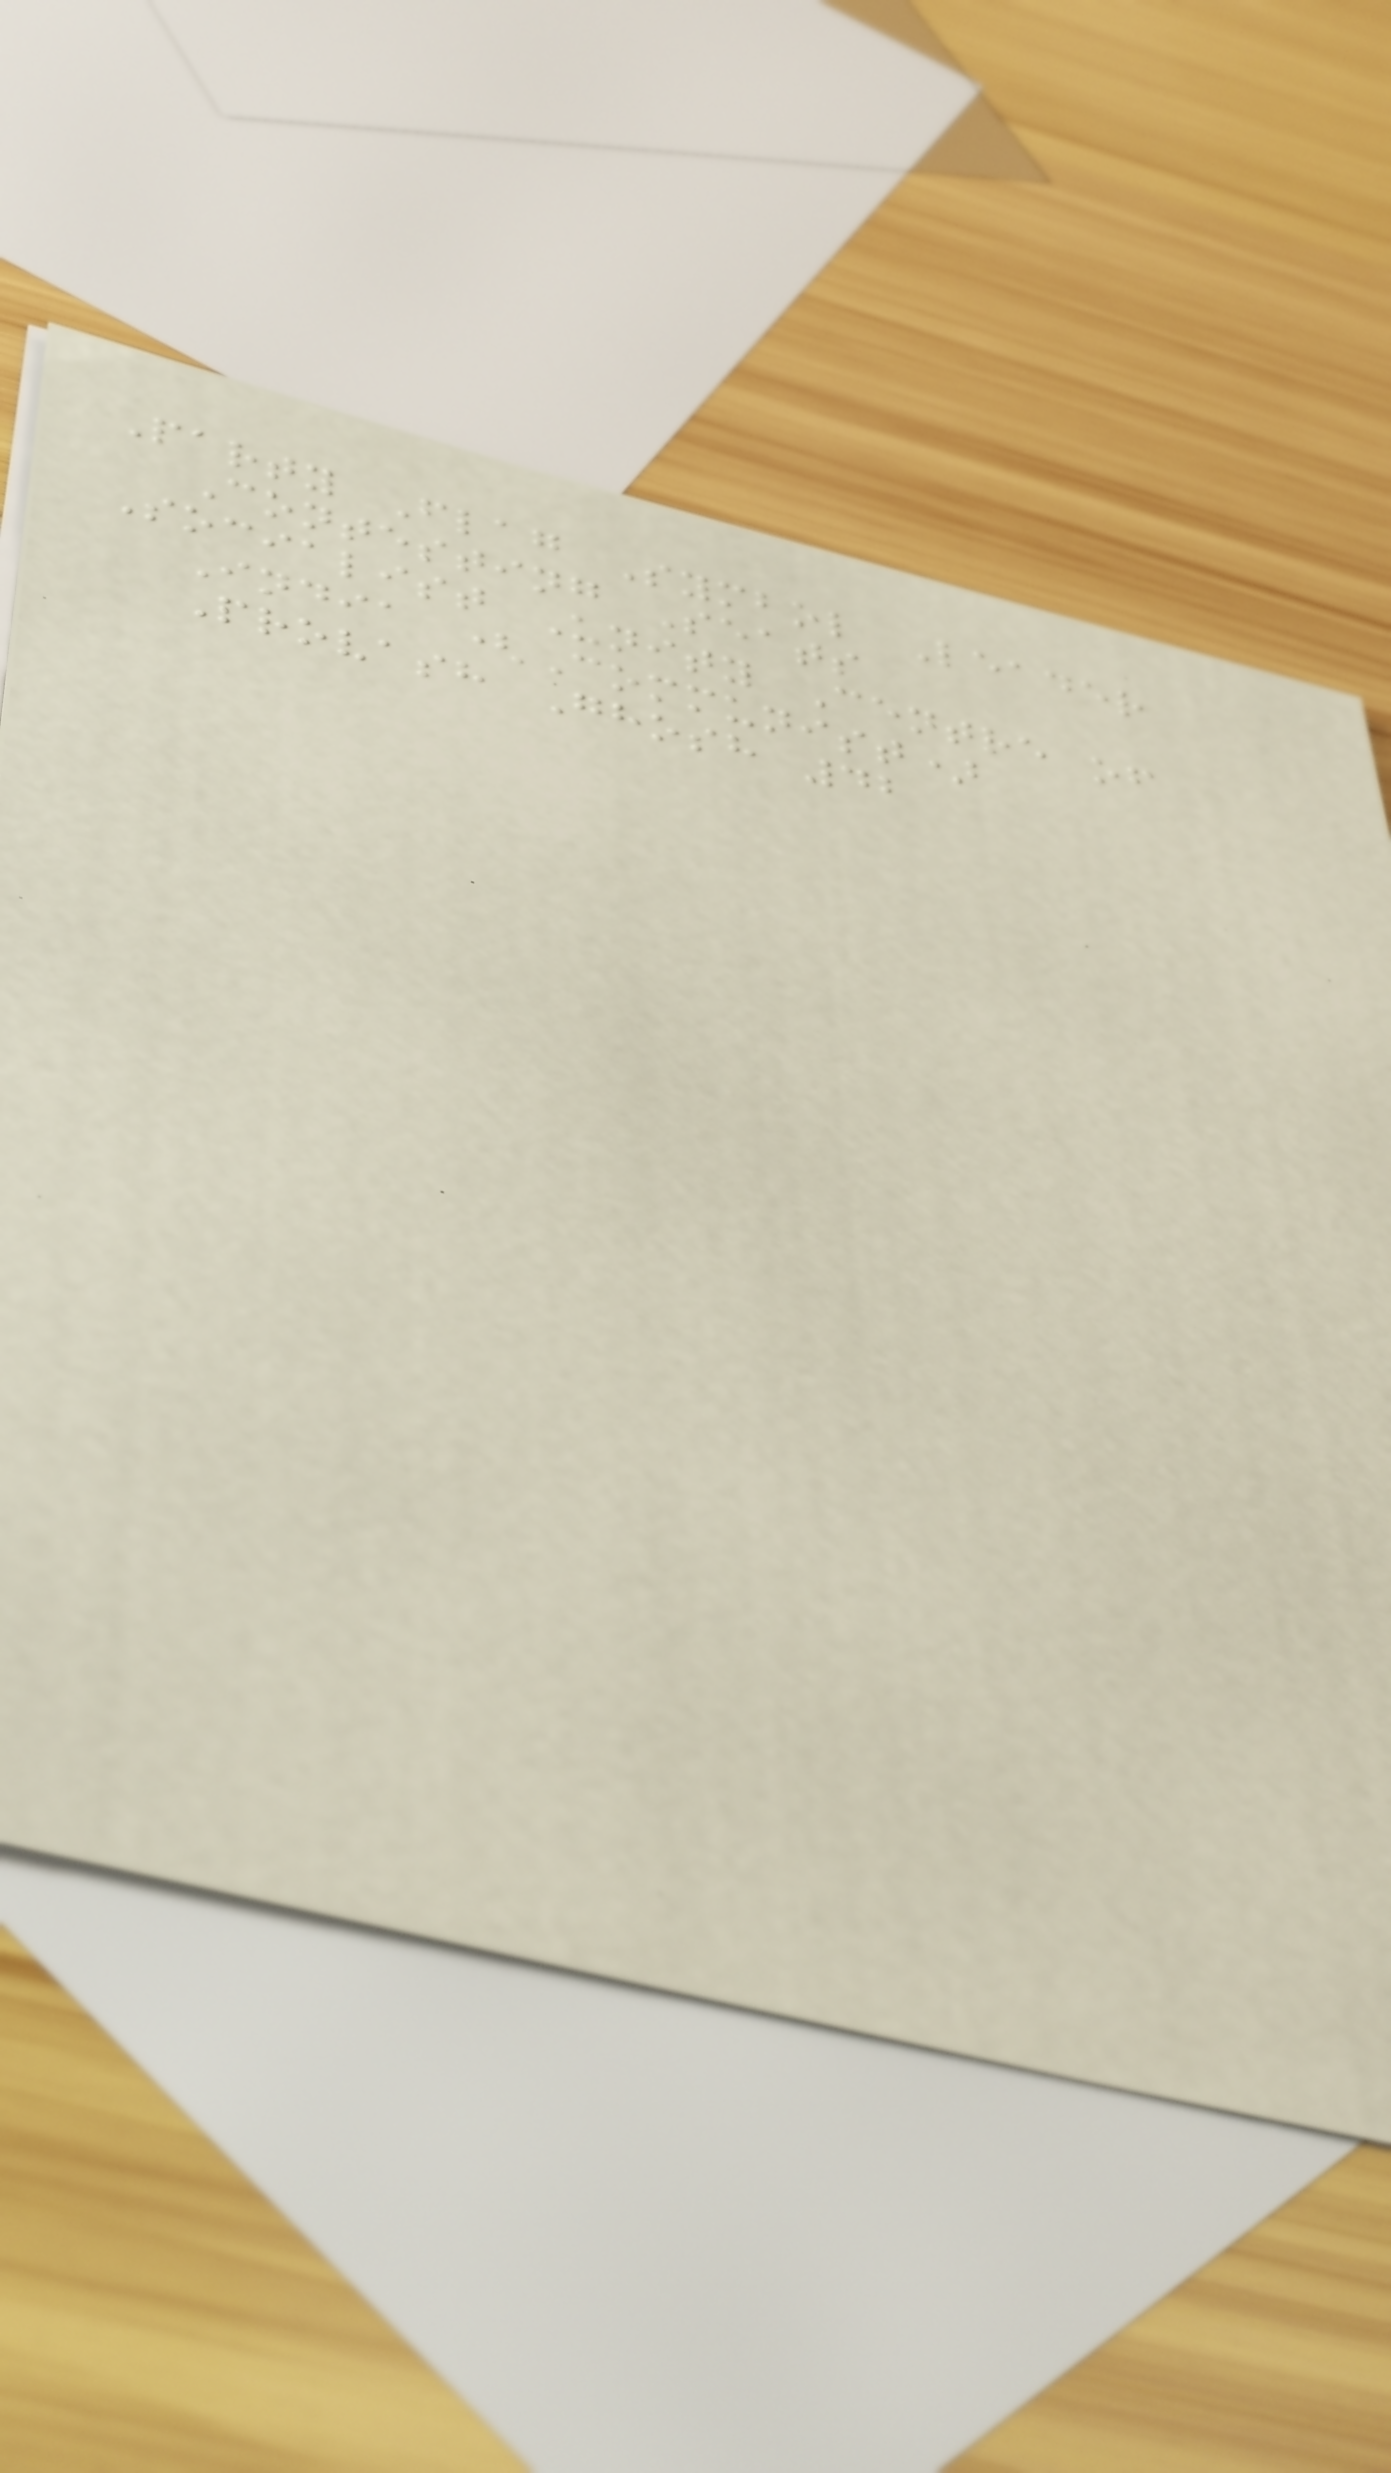Party Flag Symbol Leader
Contesting Seats
Socialist Unity Centre of
India (Communist)
Provash Ghosh 42
